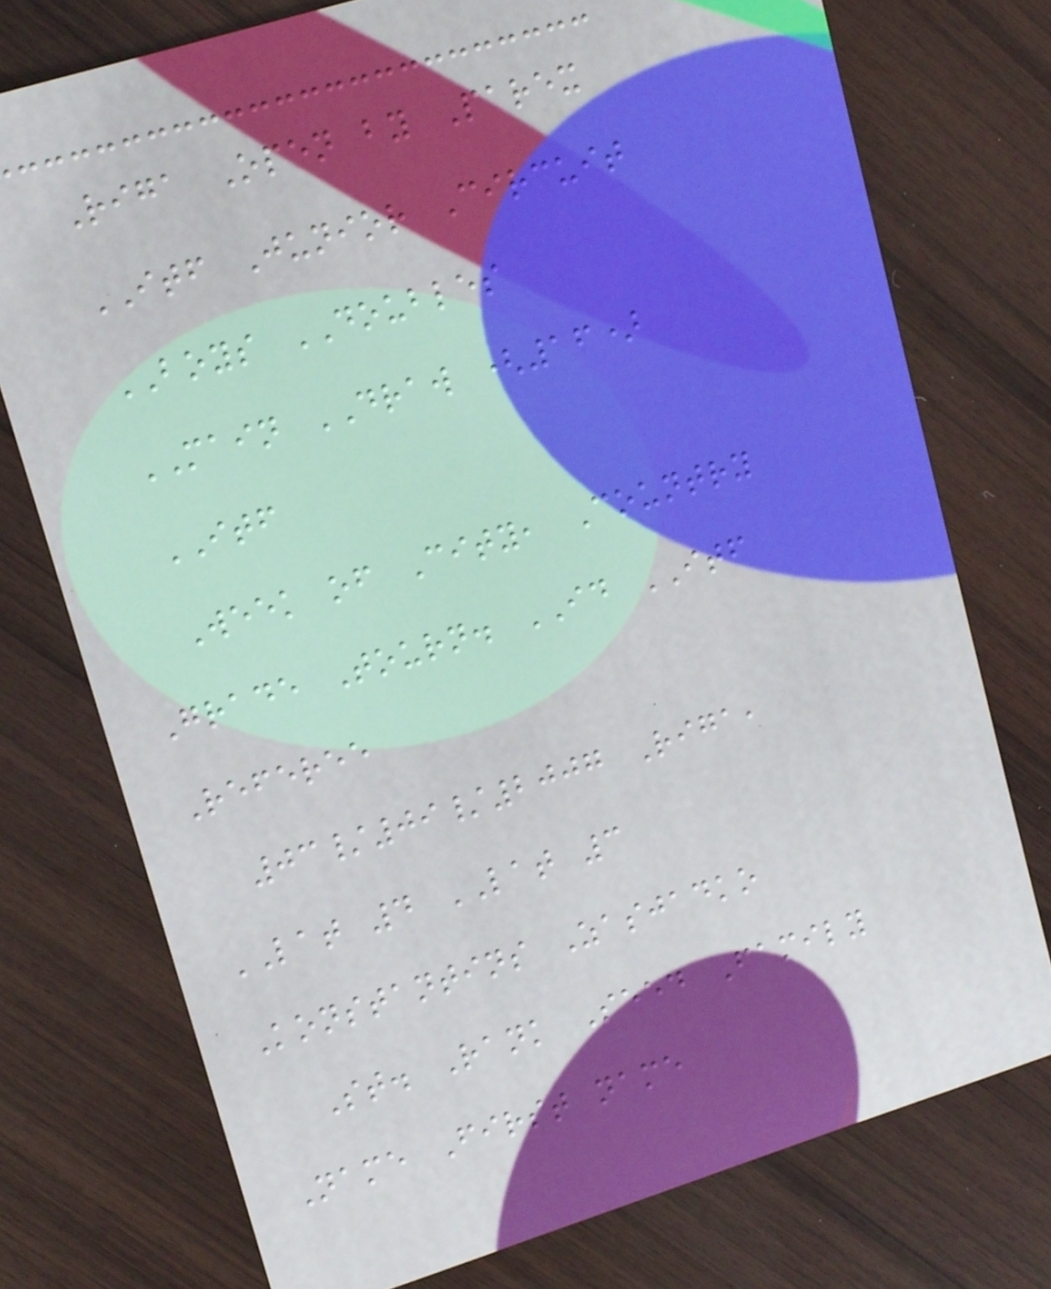Riga Open by Parex
ITF Junior Circuit
BOYS DOUBLES
MAIN DRAW (16)
ITF
Week of City, Country
Grade Tourn. ID ITF
Referee
03/09/2007 Riga,
LAT 4 LAT 3
Konstantins Zasjadko
St. Rank Seed Family
Name First name
